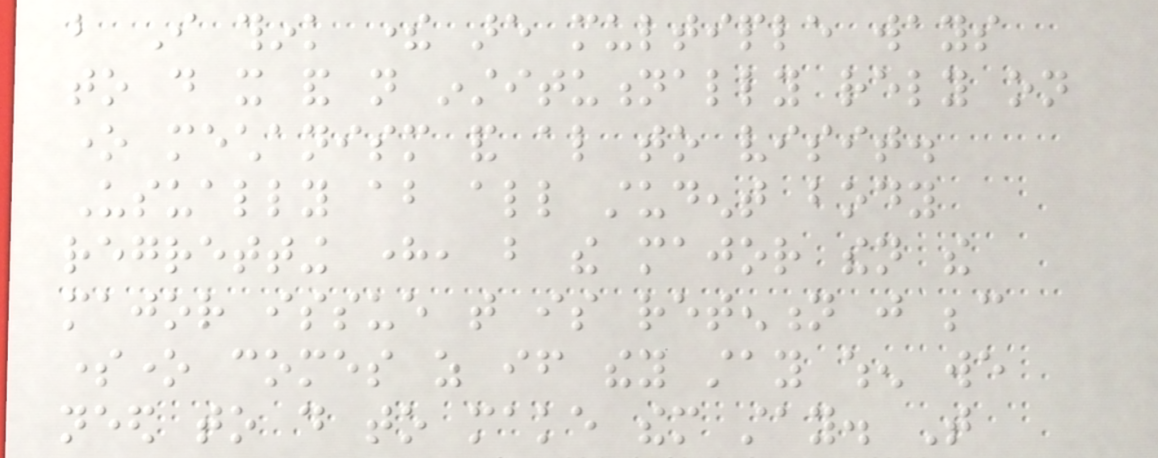but I think there are multiple ways
to do it and not institutionally rely on
one mechanism and also to visit.
Usually about all student body
regretting here, but the major then the
major issue that is retention just because
someone comes as if they stay when we
need to do to make them stay. That
